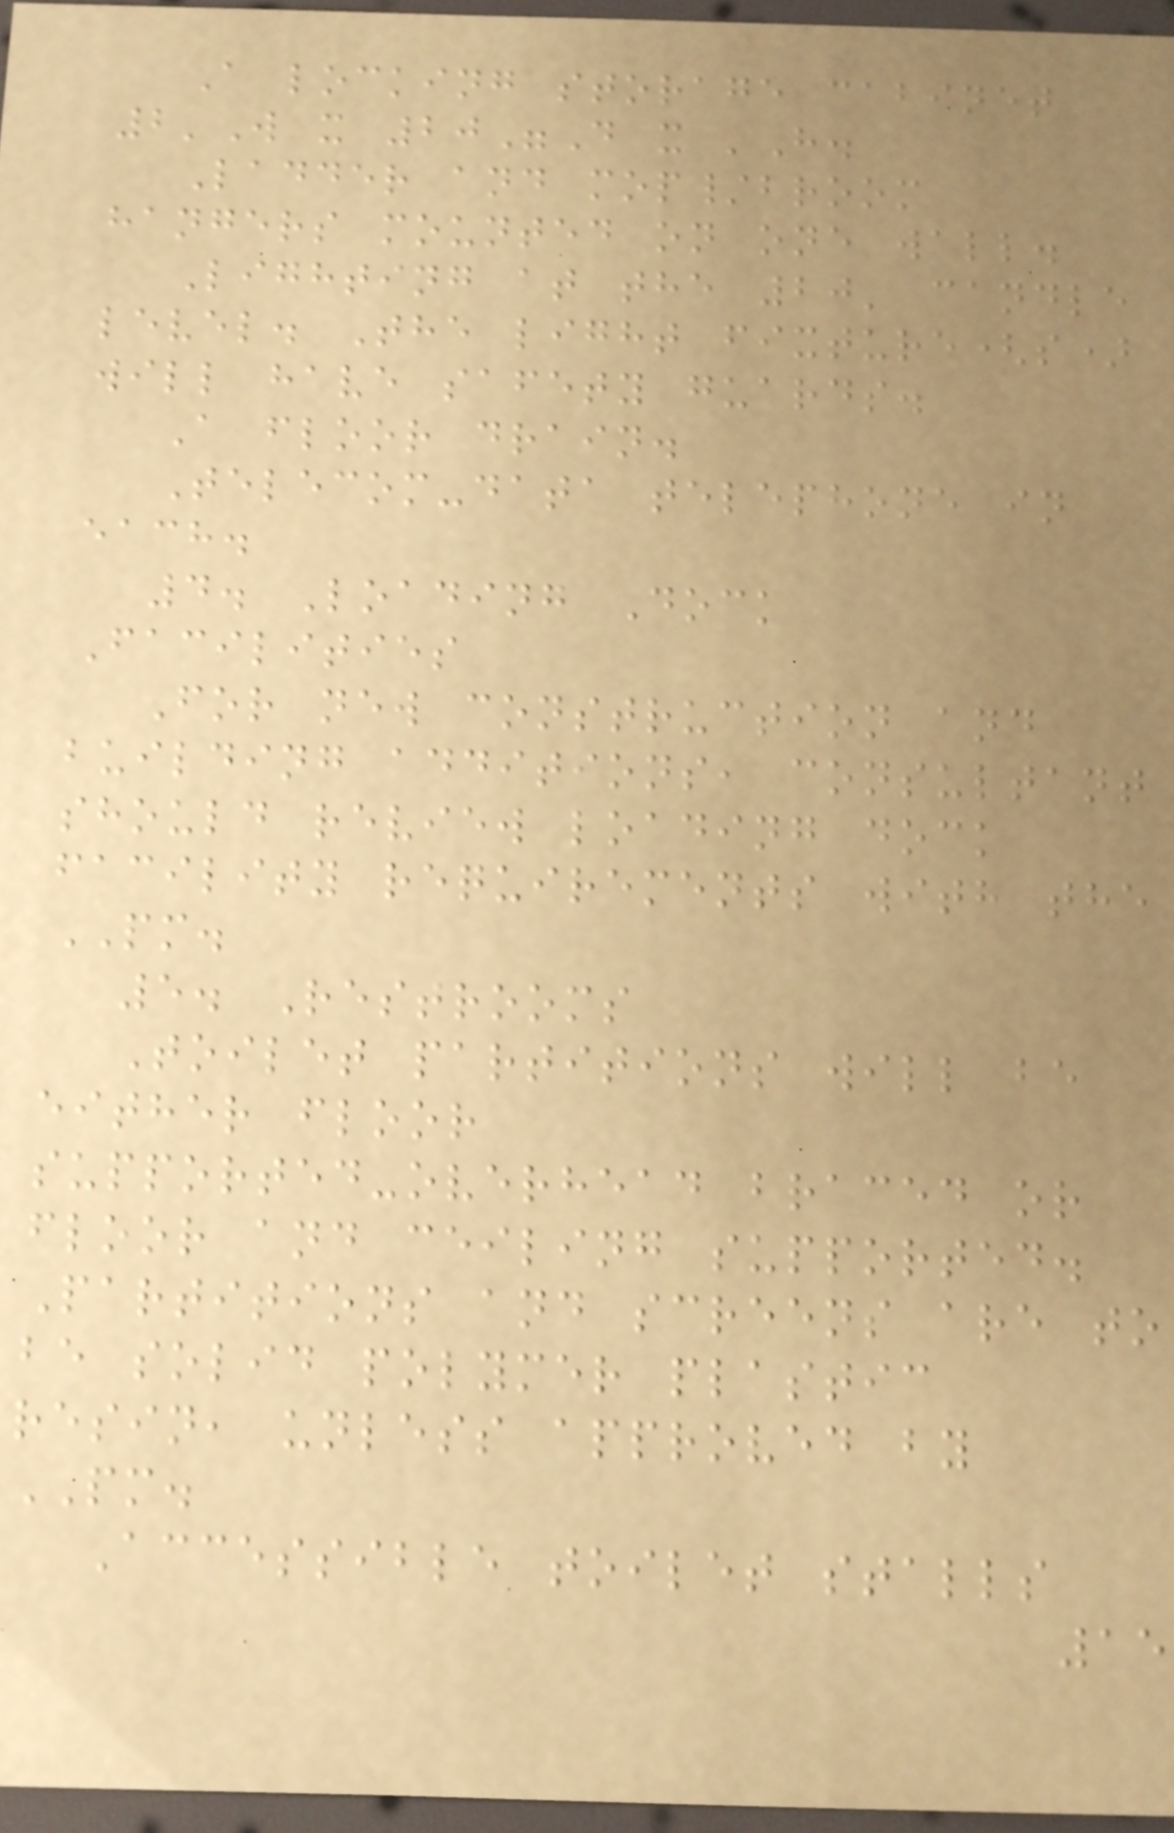A locking storage cabinet
2'W x 20"D x 'H.
Ladder and mop/broom
hangers mounted on one wall.
Lighting at the 20' candle
level. The light fixture(s)
will have safety guards.
A floor drain.
Telecom-data telephone in
each.
4. Loading Dock
Facilities
For new construction and
building additions, consultant
should review loading dock
facility requirements with the
PM.
5. Restrooms
Toilet partitions will be
either floor
supported-overhead braced or
floor and ceiling supported.
Partitions and screens are to
be solid polymer plastic
resin, unless approved by
PM.
Accessible toilet stalls
15
